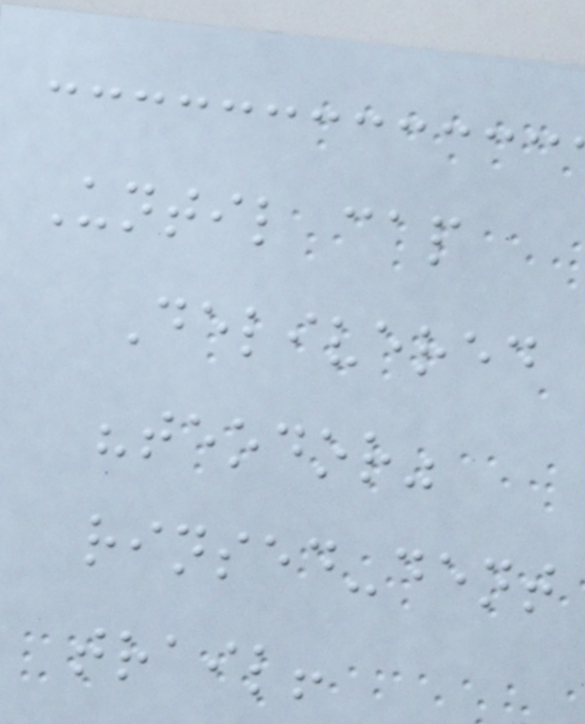Until cap
Delivered
"teodor"
rinsed-dent
trail!
